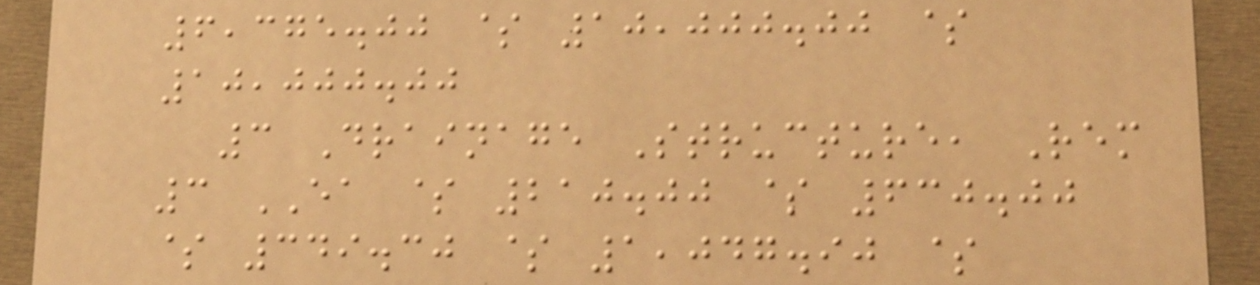6,375.00 $ 10,000.00 $
10,000.00
3 Drainage Structure, Rem
3 EA $ 210.00 $ 630.00
$ 349.30 $ 1,047.90 $
